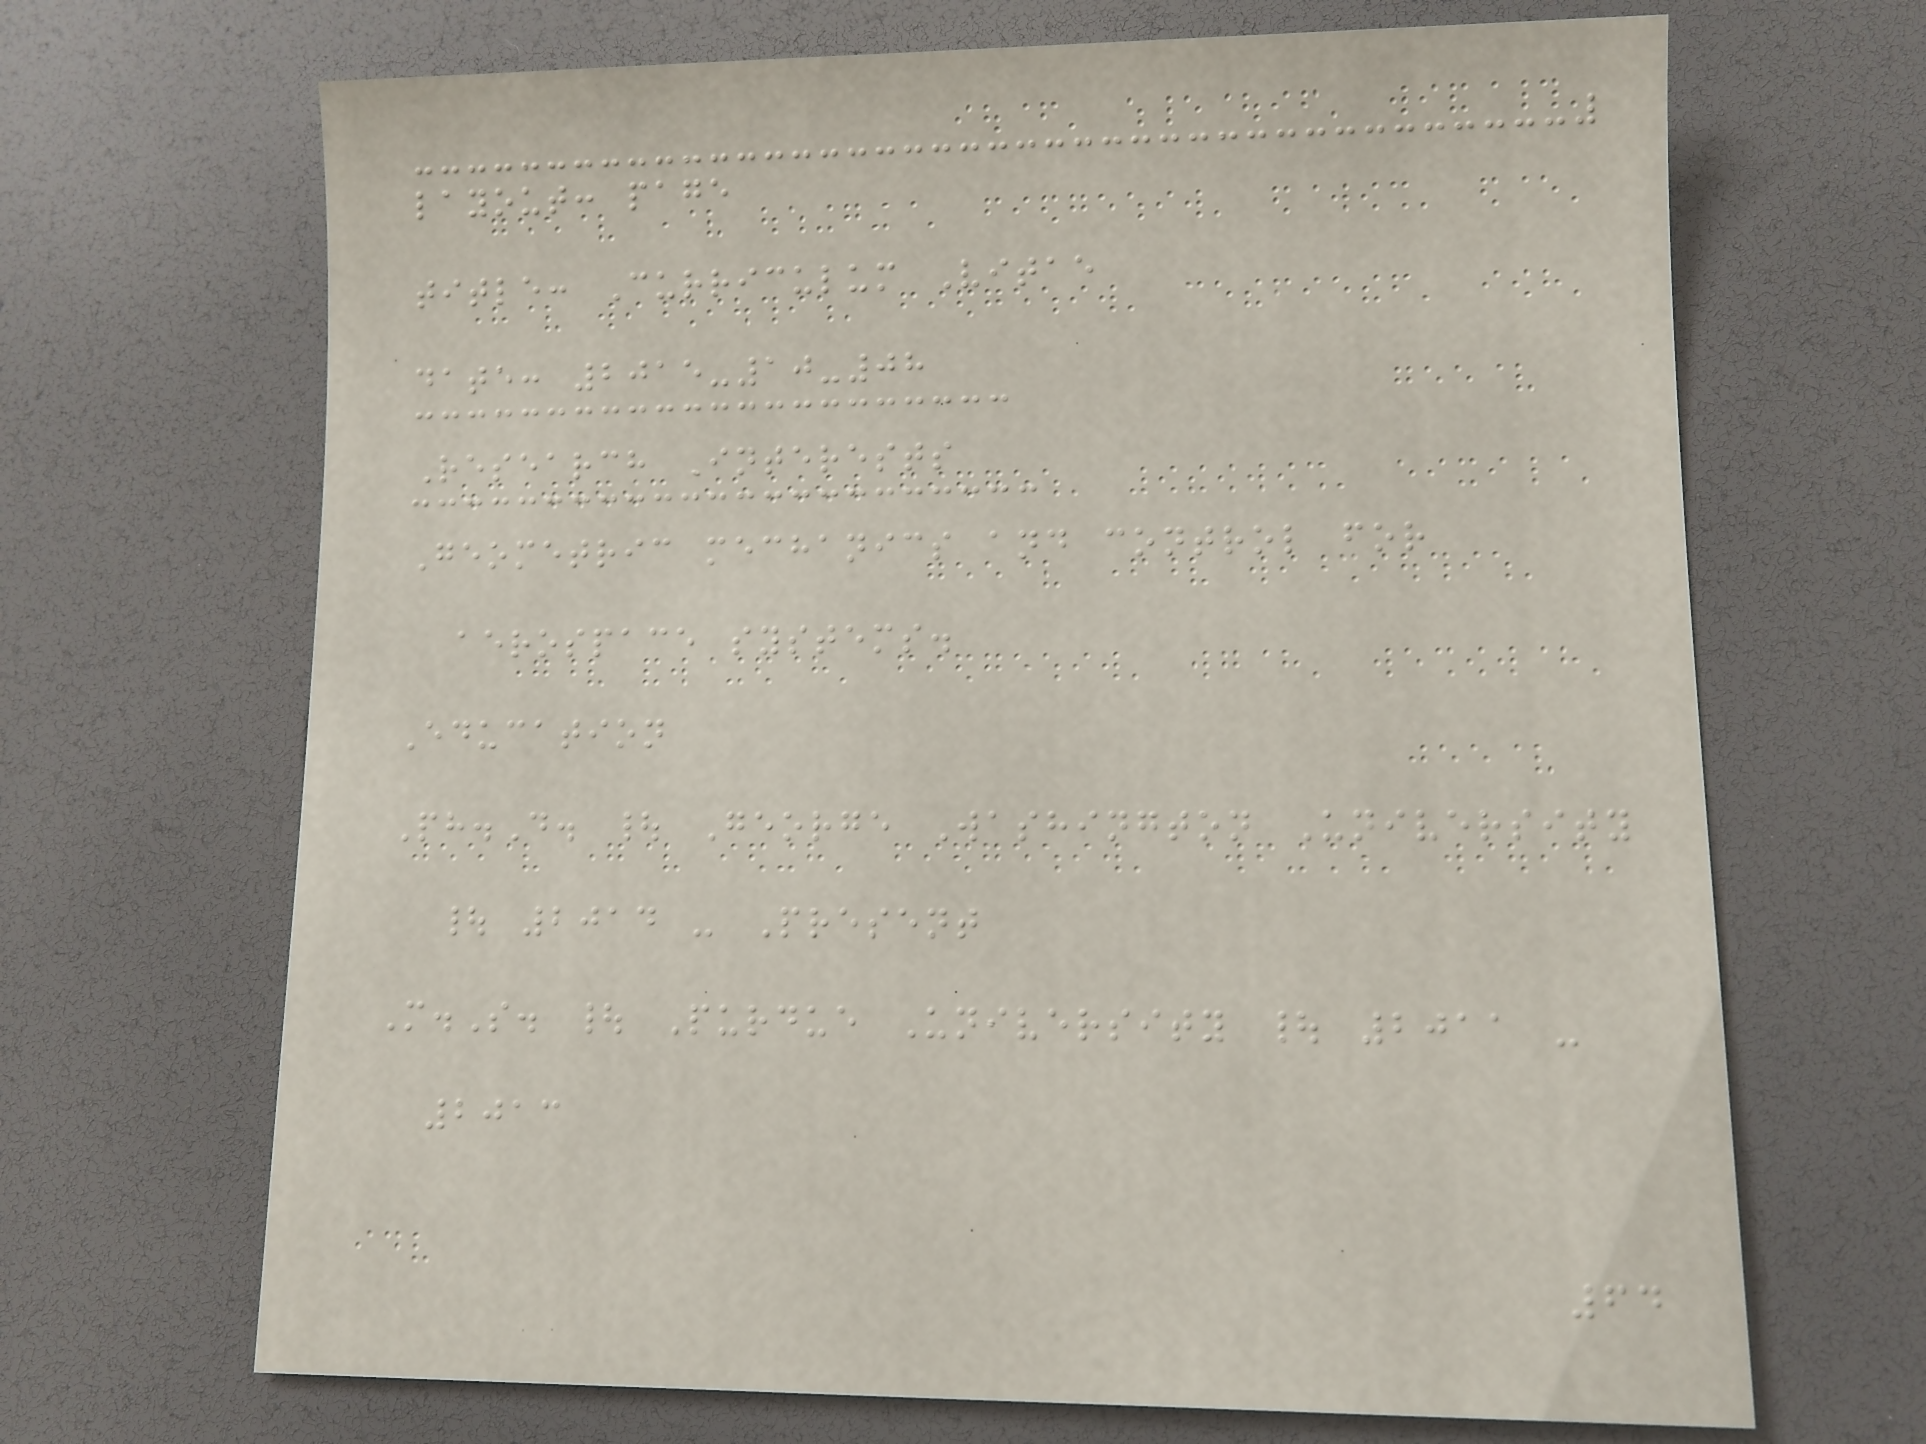layout: page
title: Curriculum Vitae
date: 2015-10-08
Research Interests
Geometric mechanics and control for
aerospace systems.
Education
Ph.D. | George Washington University
| 2014 - Present
M.S. | Purdue University | 2011 -
2013
64
